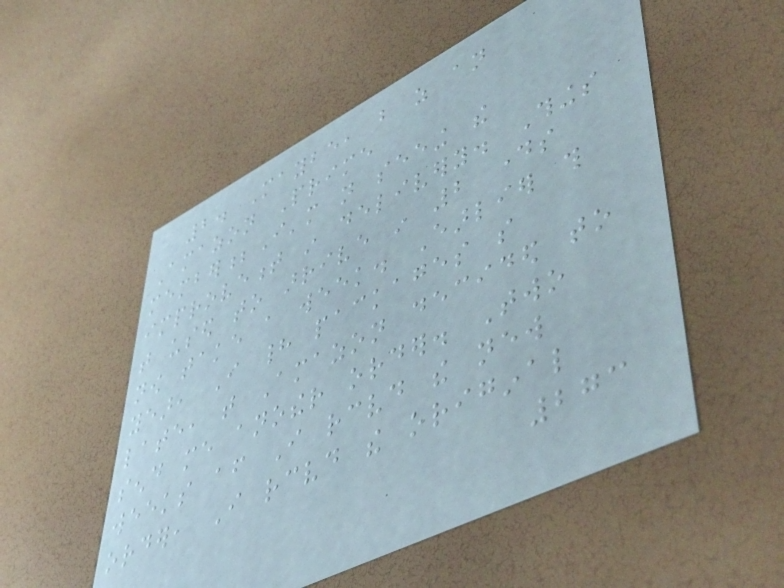2. Maybe, but as an
Amazon Prime
member;I'm not seeing the
improvement in delivery. Things
that used to arrive in 2 days
now take a week. Earlier this
year, I had packages so
late, that Amazon decided to
send me another order. Two
weeks after I received the new
order, I received the original
273
